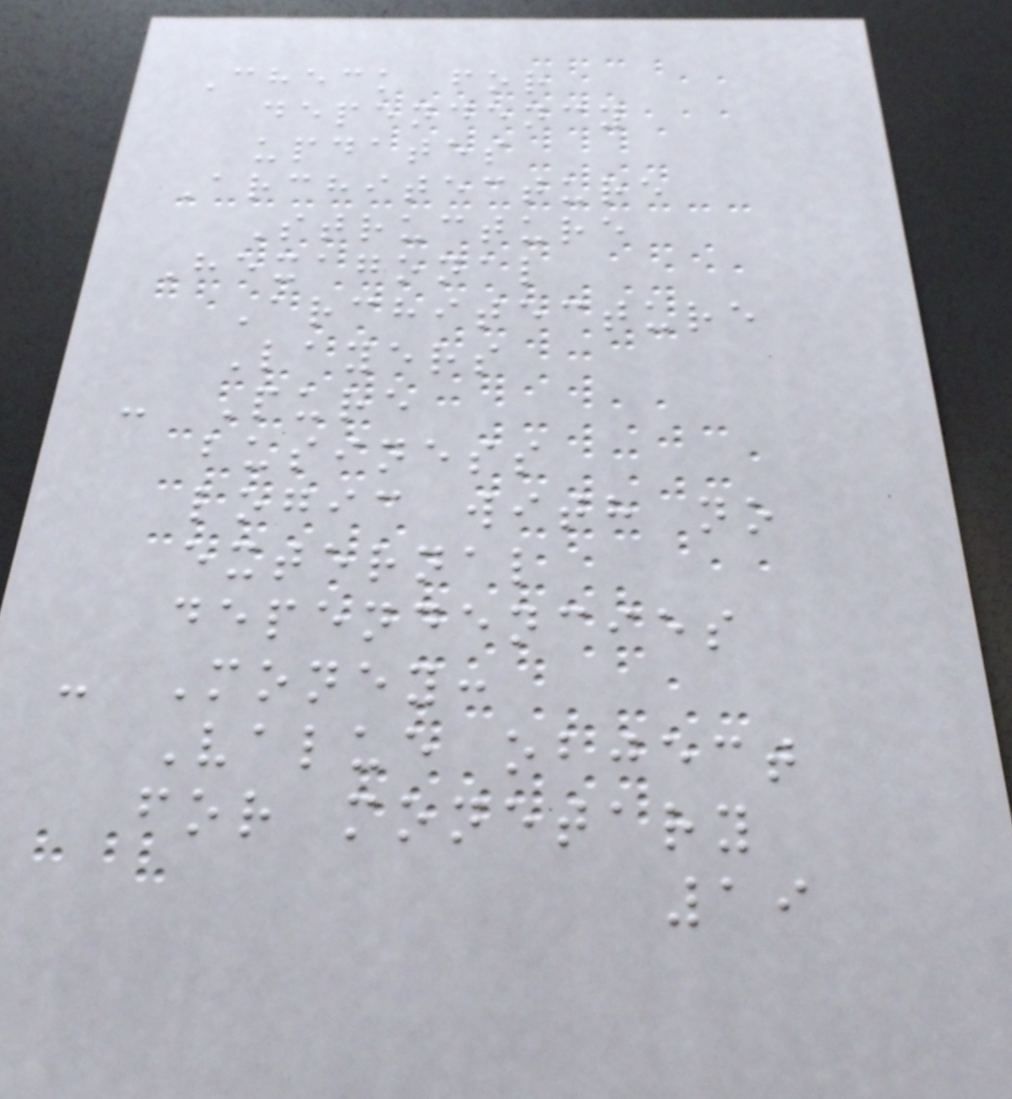Check for
dependency
updates
Architecture
Structure
Hexagonal
Architecture
Layers
- Pure
business
logic with no
external
dependencies
- Money:
Value object
for monetary
19
